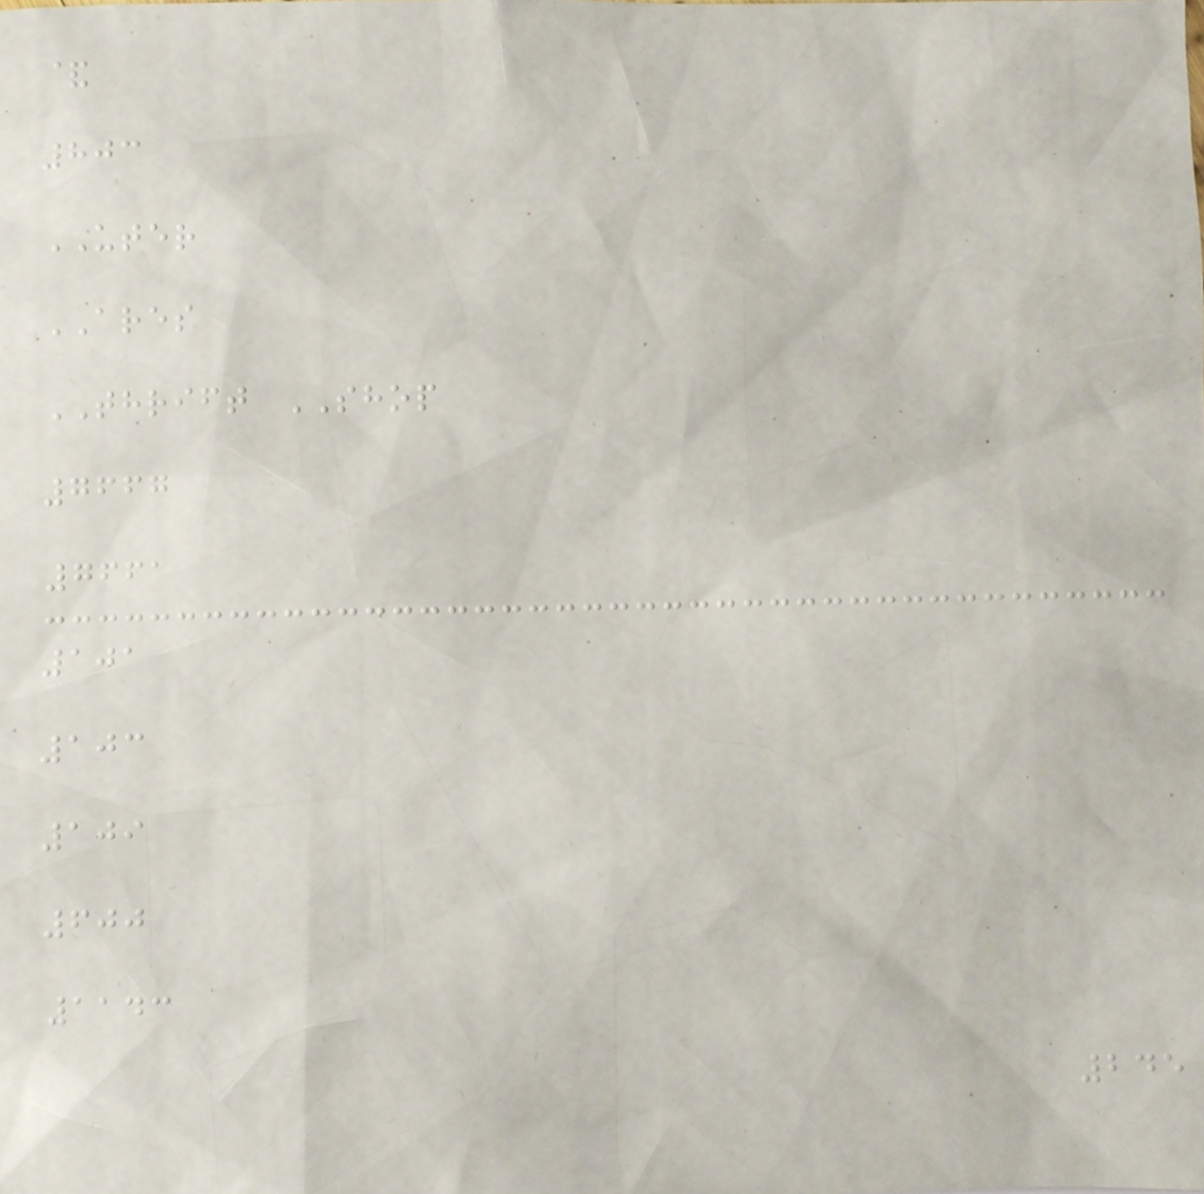&
803
UTER
ARES
THRIFT SHOP
7667
7661
101
103
109
600
1143
245
